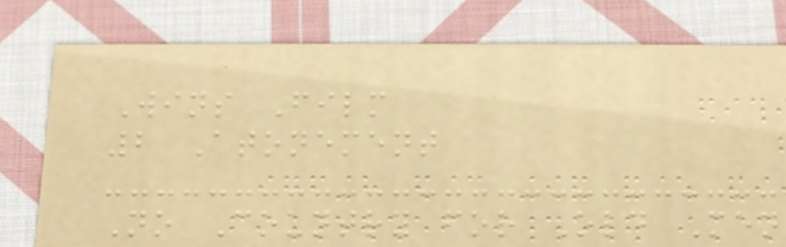Wins Film
2 Atonement
No Country for Old Men
